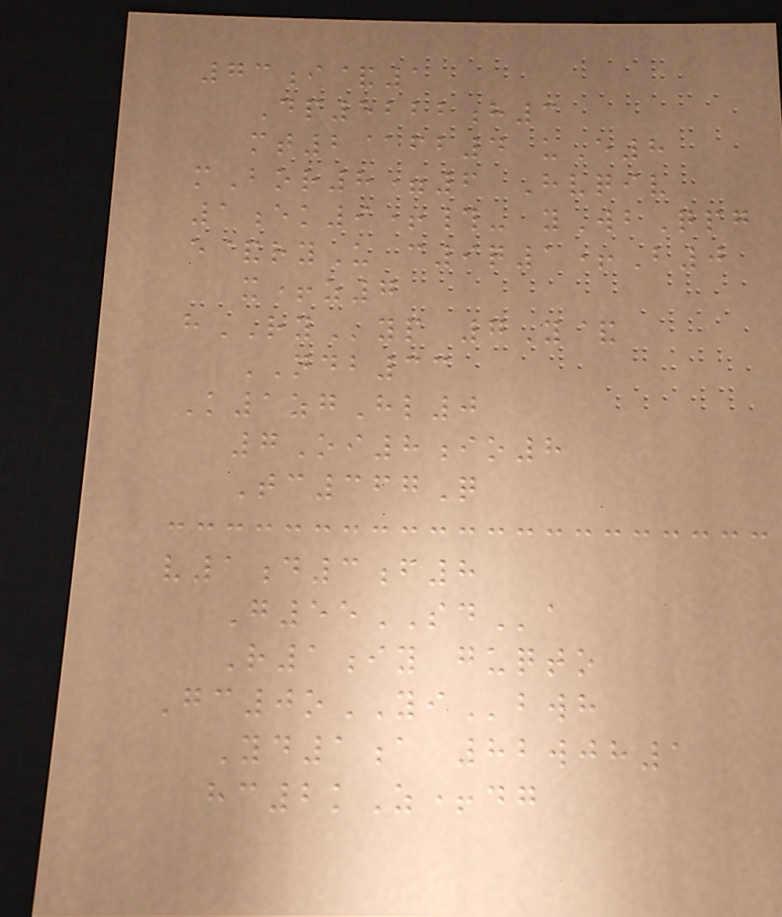73i&1
Dp5222h3
mt2@fb4 uE8
mBor8=6 Hvqiv
1ek9+#- yWbQpg
e&ryU c9q1+B0
x+z7
hRYyp 7Y&
NDB33
K1zgHl0
7Oi8io8
Tc367Q
v1d3f8
G55SDa
R1iy guqto
Gc0oYIbwh
Yd1a 82wjh1
hc2kZ+dg
